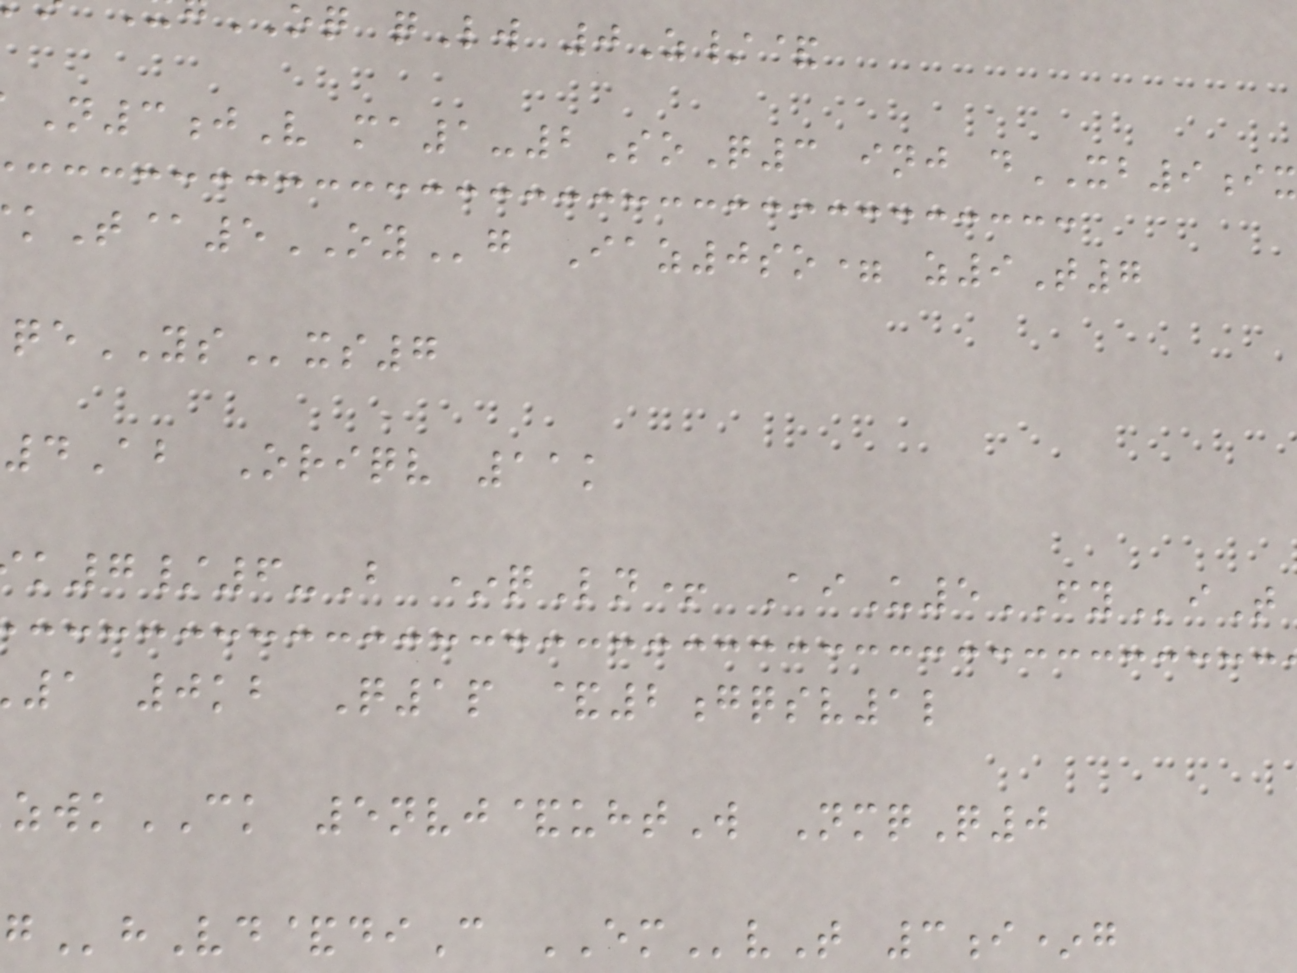oq qLw 0Z/&
N3jV ma1-2SoQ3 inj dXB9ix
kT@5OYg Iaz0so= z9T7
qeYSxs7
4Ab Oriqv 11k
k7/6-B *qLn+ AiU5FYiT
1 0kb Q1p &2gqsv1l
wkCK 5nvj&uhtW NmqQ0
hVd&diC EMvT 3i*g
